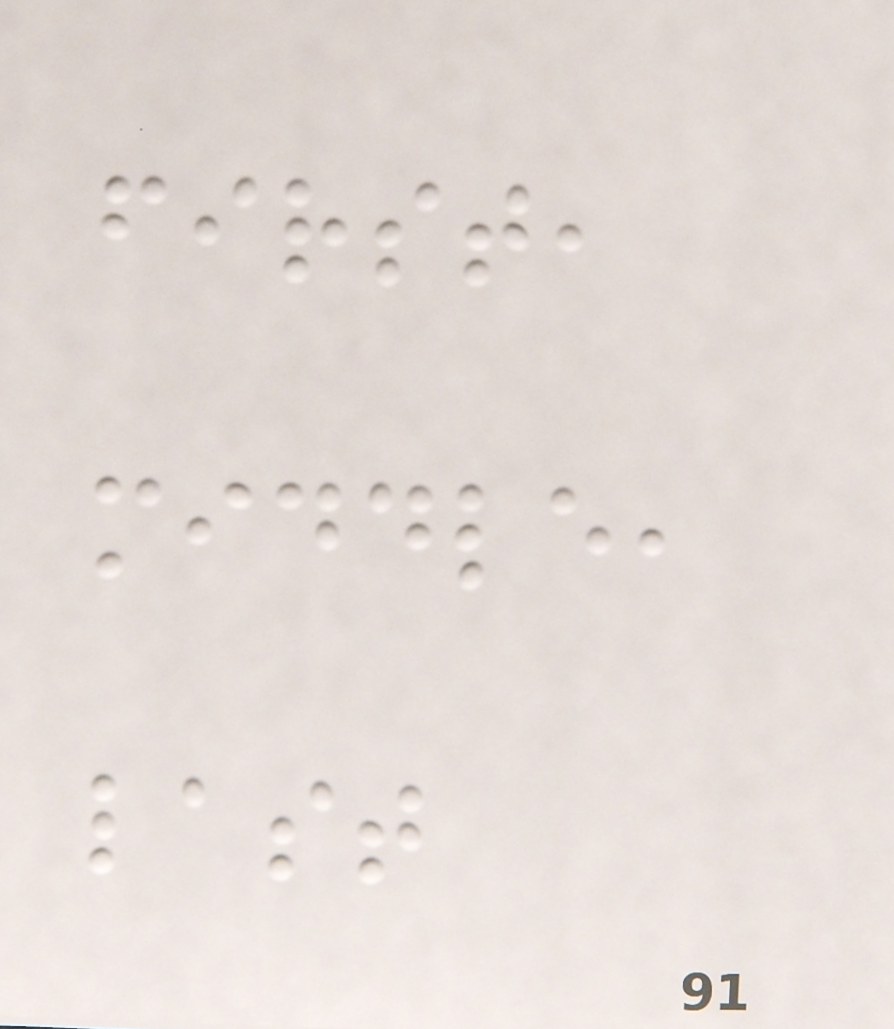first,
middle,
last
